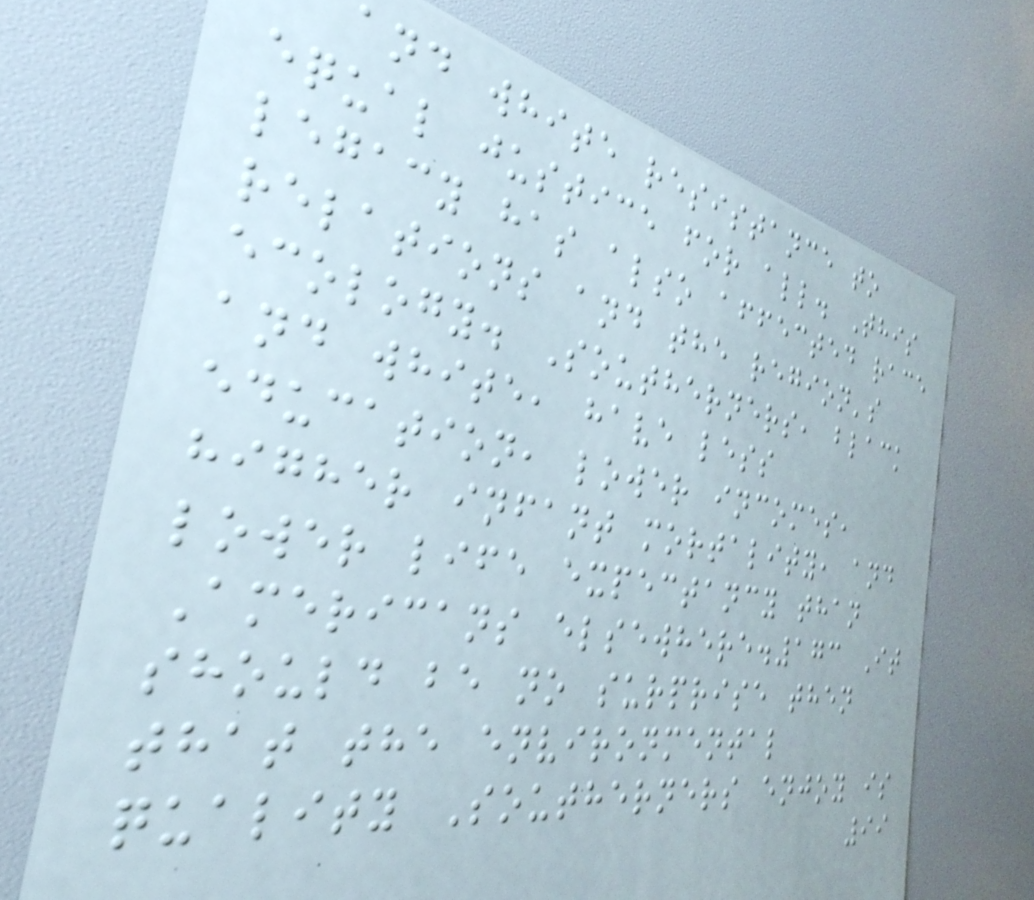and white resistance to
equal justice for all. This
legacy has also affected race
relations and the region's
ecology. Southerners, black
and white, have less
education, lower incomes,
higher infant mortality, and
lower life expectancy than
Americans elsewhere.173 It
should be no surprise then
that the environmental
quality Southerners enjoy is
99
